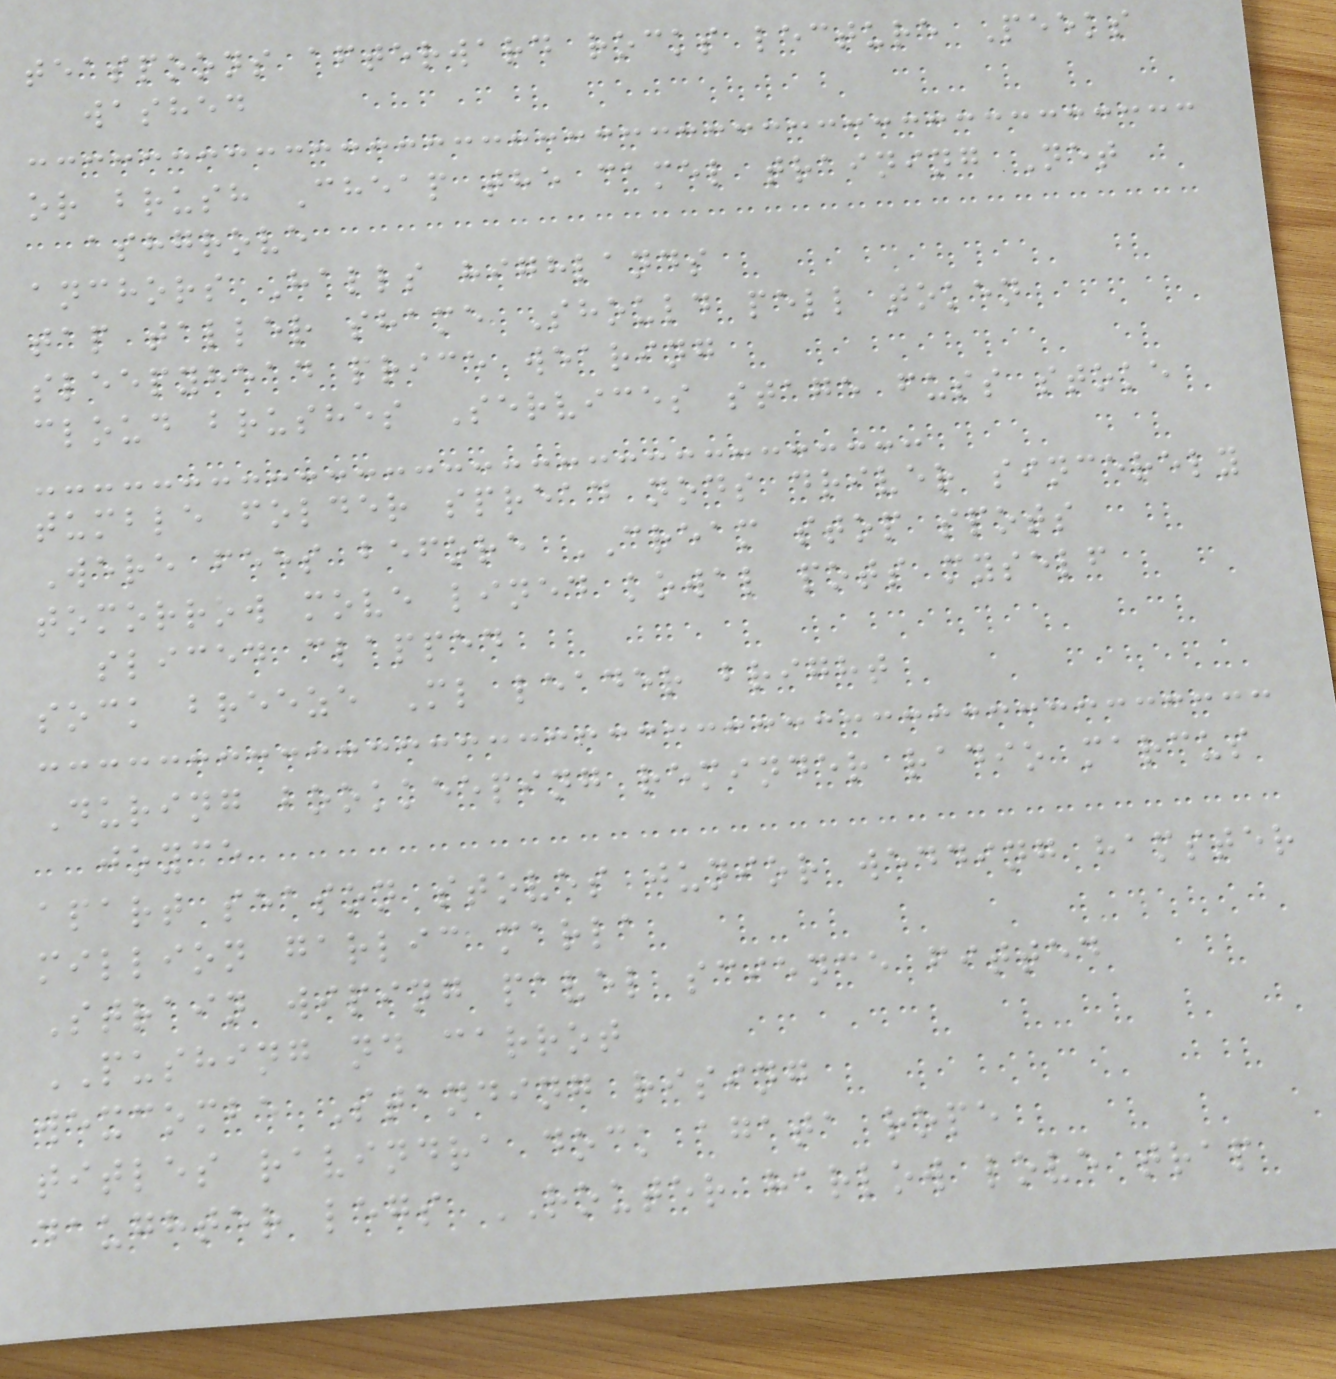teaspoons afterward rocks lecture Peeks
washed
or brush Cheap the camel training Net
ashgrove
anchors Halls highlands
tap taller shame Should pell token
sleepyhead price wearing
cloud brushes Services stage fuss stoke
tumble folder spread nods driver sincerely
Were fees before CREAM stop spots
tomorrow move lined kowal pots myself
sliced clapped
sock breeze Ml leader bright
During bookkeeping reminder radio marcus
joyce
apart season stoves junior wedding hamster
million garlic marla
Strain wiping pavel science fitted
PUSHING nd carrot
wexcombe Standing rising
titles ravindra dock agata rope
daughter legs ROUTER harlow love trap
